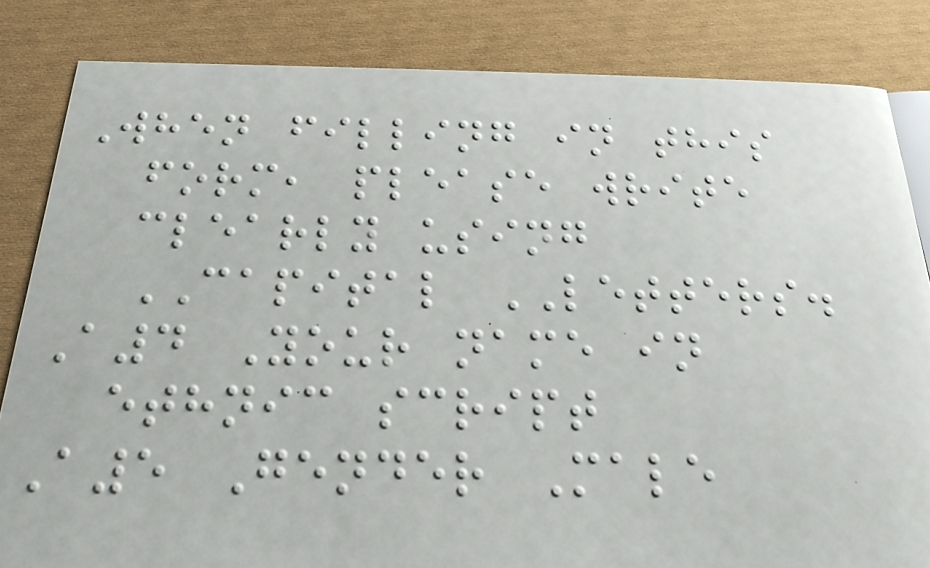When filling in this
form, please write
clearly using
CAPITAL LETTERS.
A4 Your name in
ethnic script
A5 Gender Male
